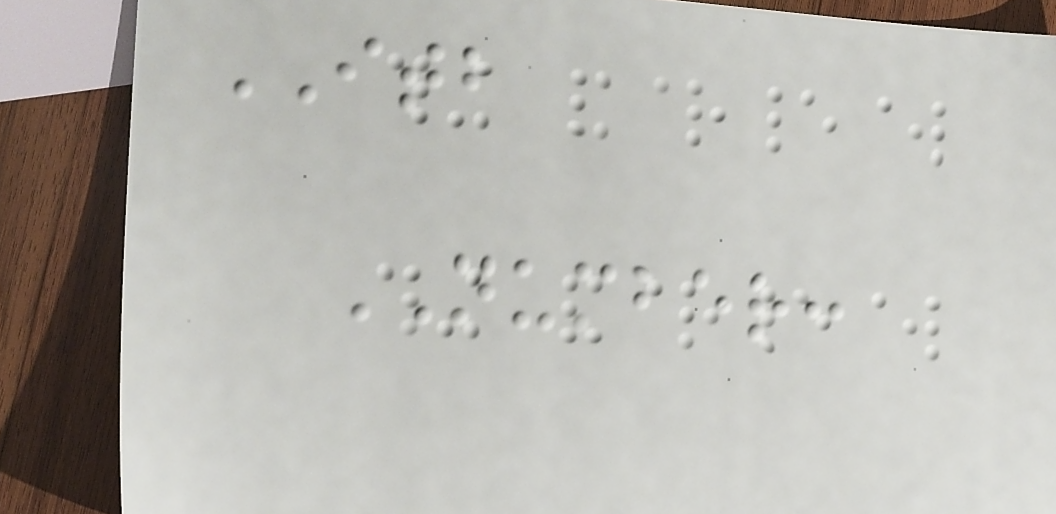ITB
NUMBER:
